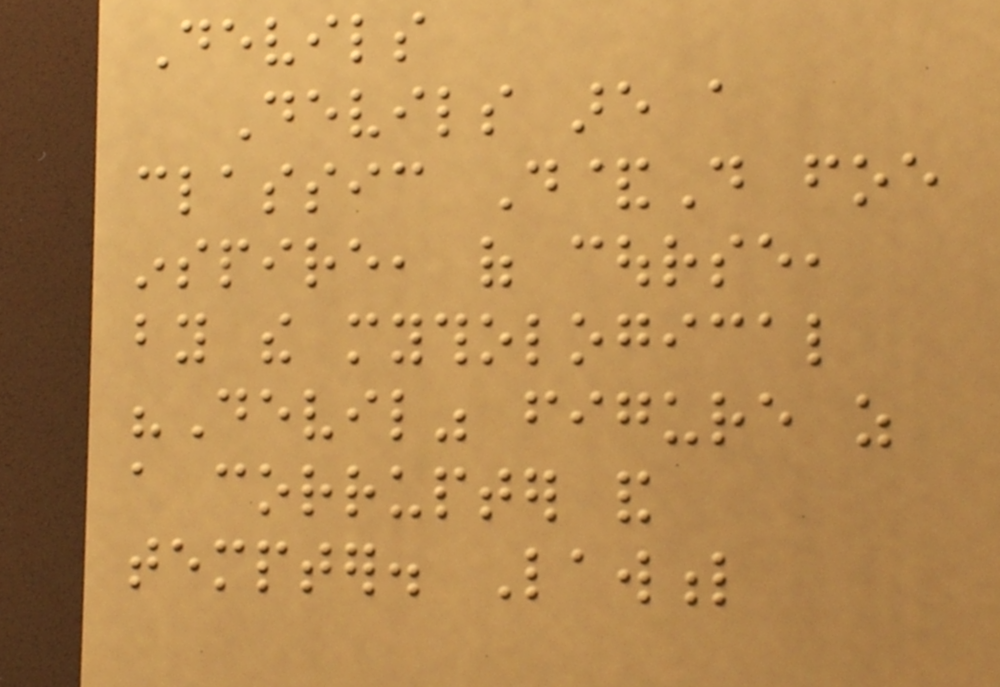Devils
Devils are a
classic D&D foe
inspire, of course,
by the mythological
"Devil" figure as
a corrupter and
tempter. Lawful
